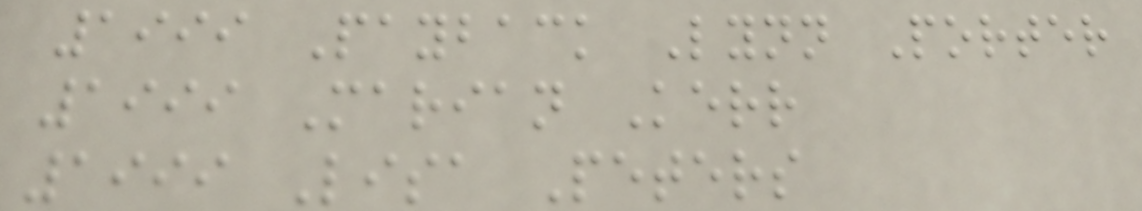1999 Payback Lynn Porter
1999 Marian Kerr
1999 Lisa Peters
